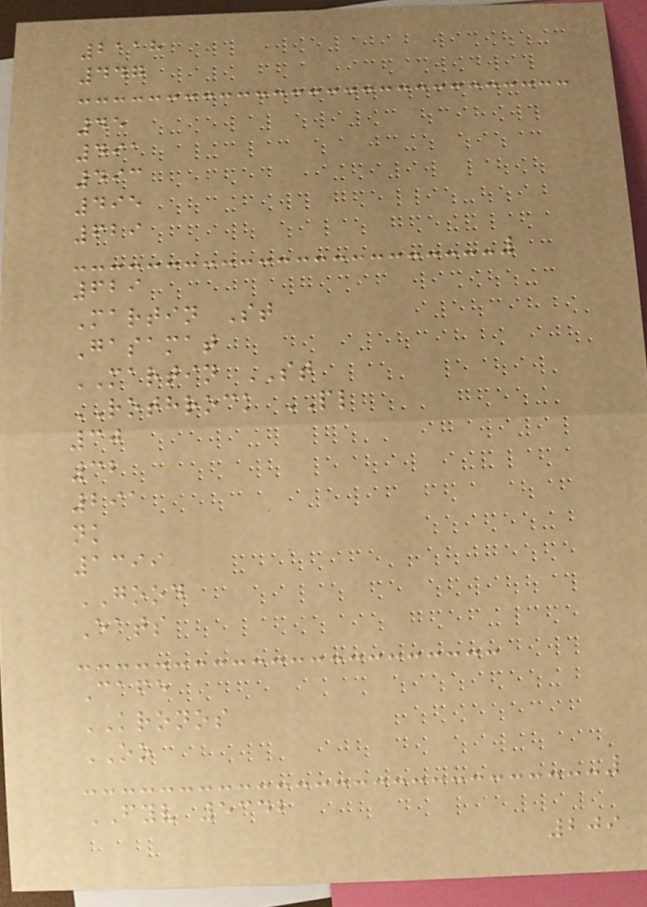2118
447
45
491
493
495
629
629
Martin St
Gasamat
MARTIN ST
ROTHROCK PL
30
32
291
nk
1399
GOOD
Eats
Cafe
KRONOS
OO
FYV 5342
209
